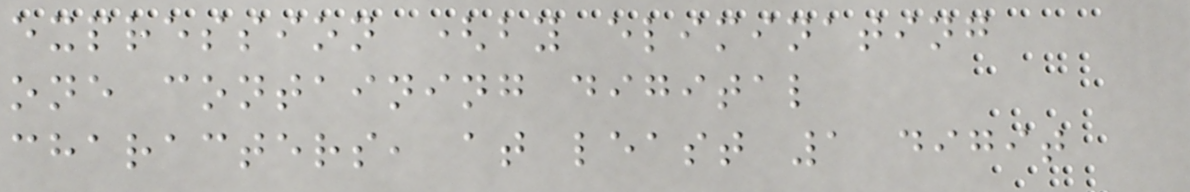expression (by eliminating
one containing digital
characters, at least 1 digit
